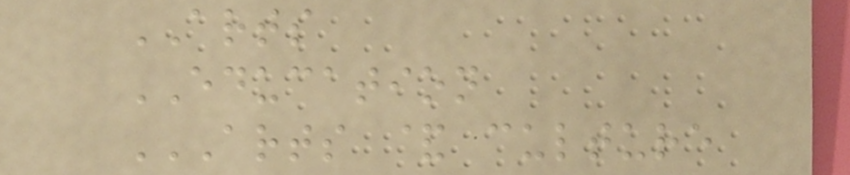ARTS
EDUCATION
ARTS & CULTURE
